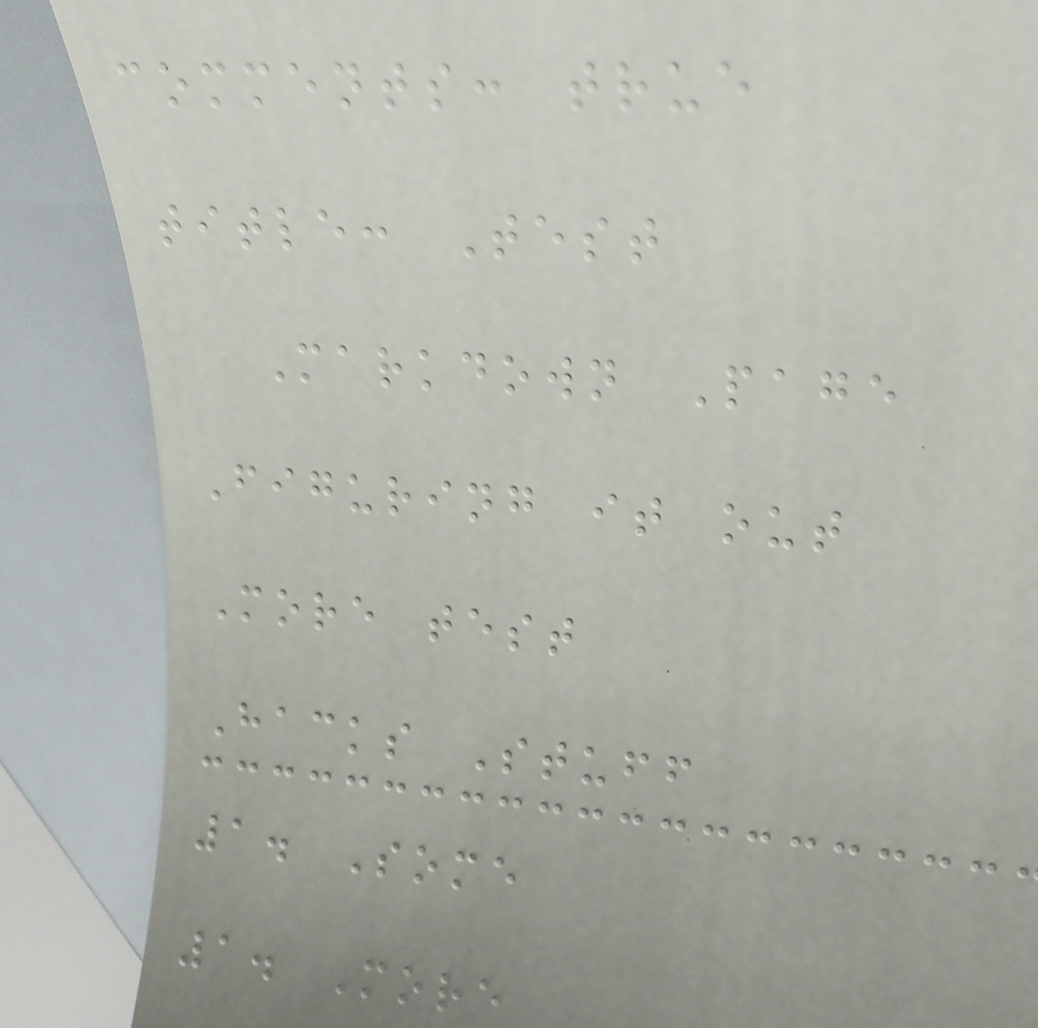comments: true
title: Test
Markdown Page
Figuring it out
More test
Hacks Stuff
1. Some
1. More
